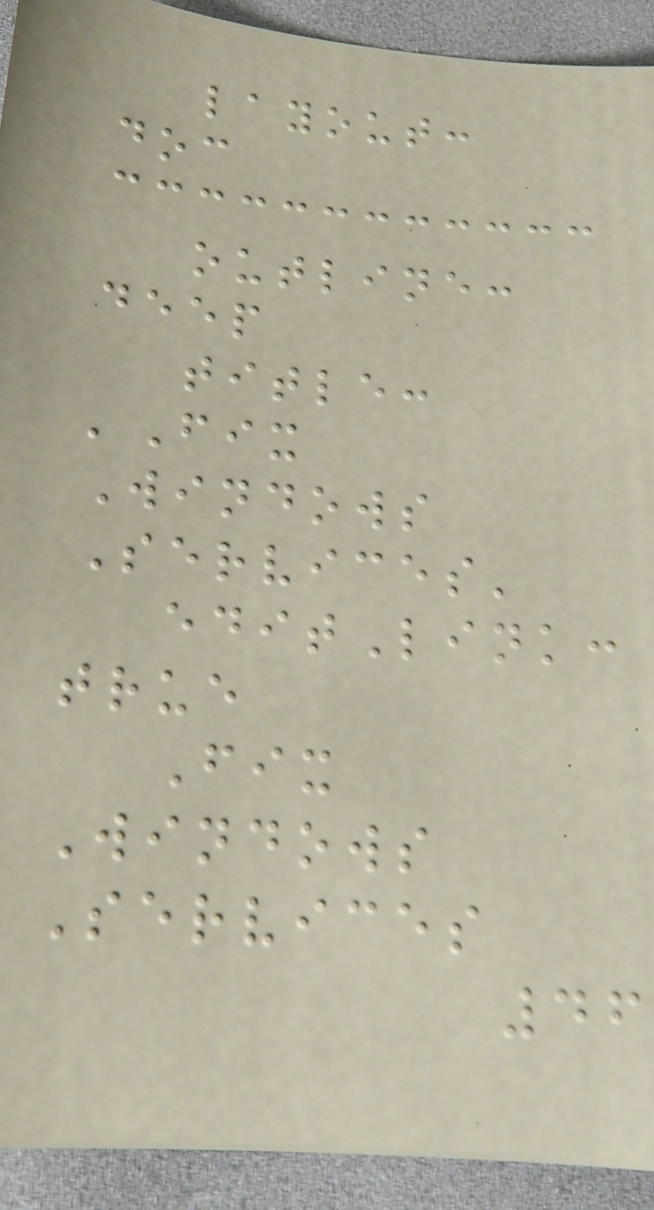layout:
doc
outline:
deep
title:
'Fix
Windows
Services'
editLink:
true
Fix
Windows
Services
46
